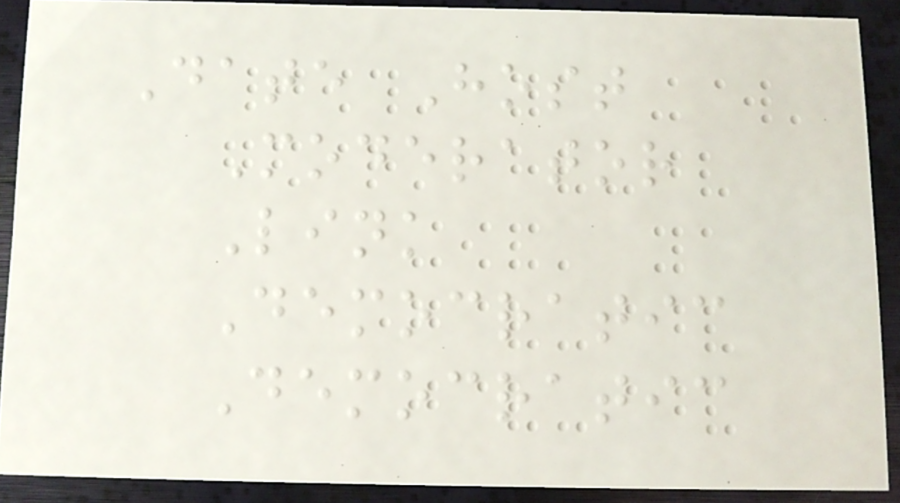Date Host
Moderator
Link
Democratic
Democratic
